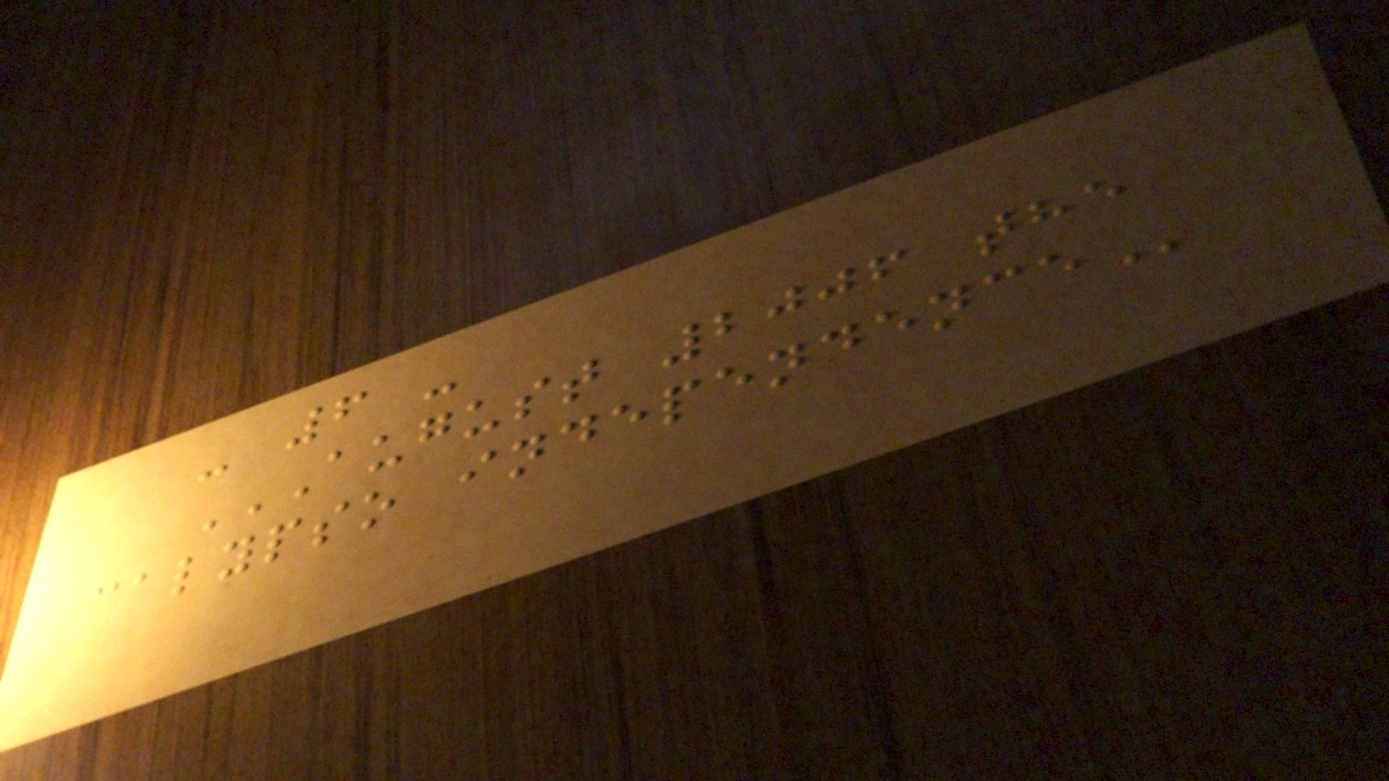- 6 -
AUGUST 2006 THE
CALYPSO INDEPENDENCE
